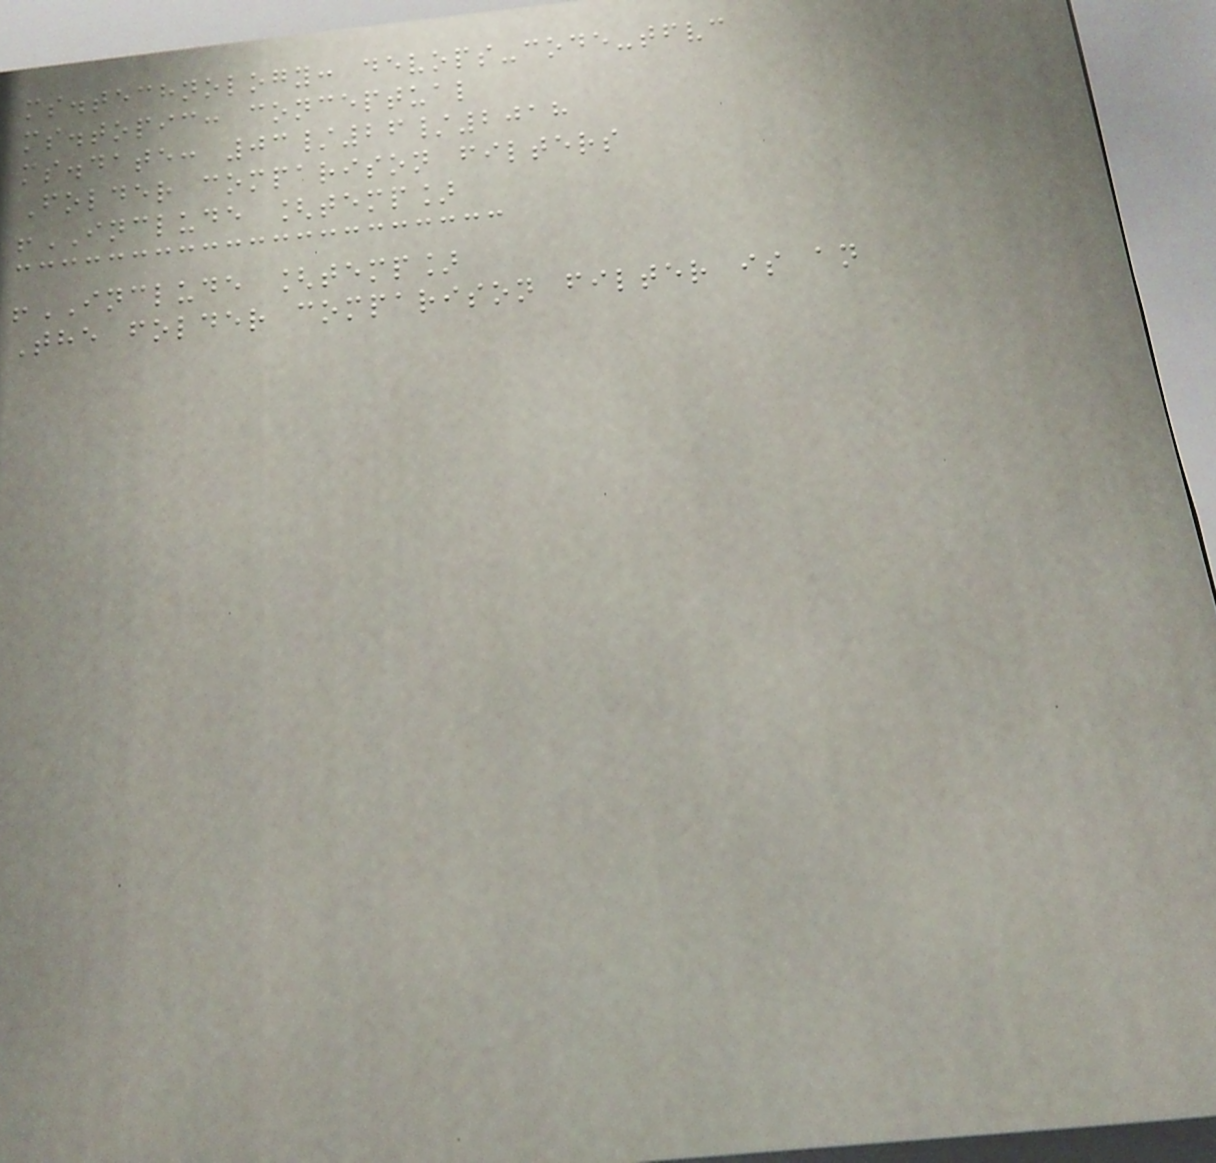ms.technology: devops-code-tfvc
ms.topic: conceptual
ms.date: 03/26/2018
Folder comparison filters
!INCLUDE [temp]
!INCLUDE [temp]
The folder comparison filter is an
